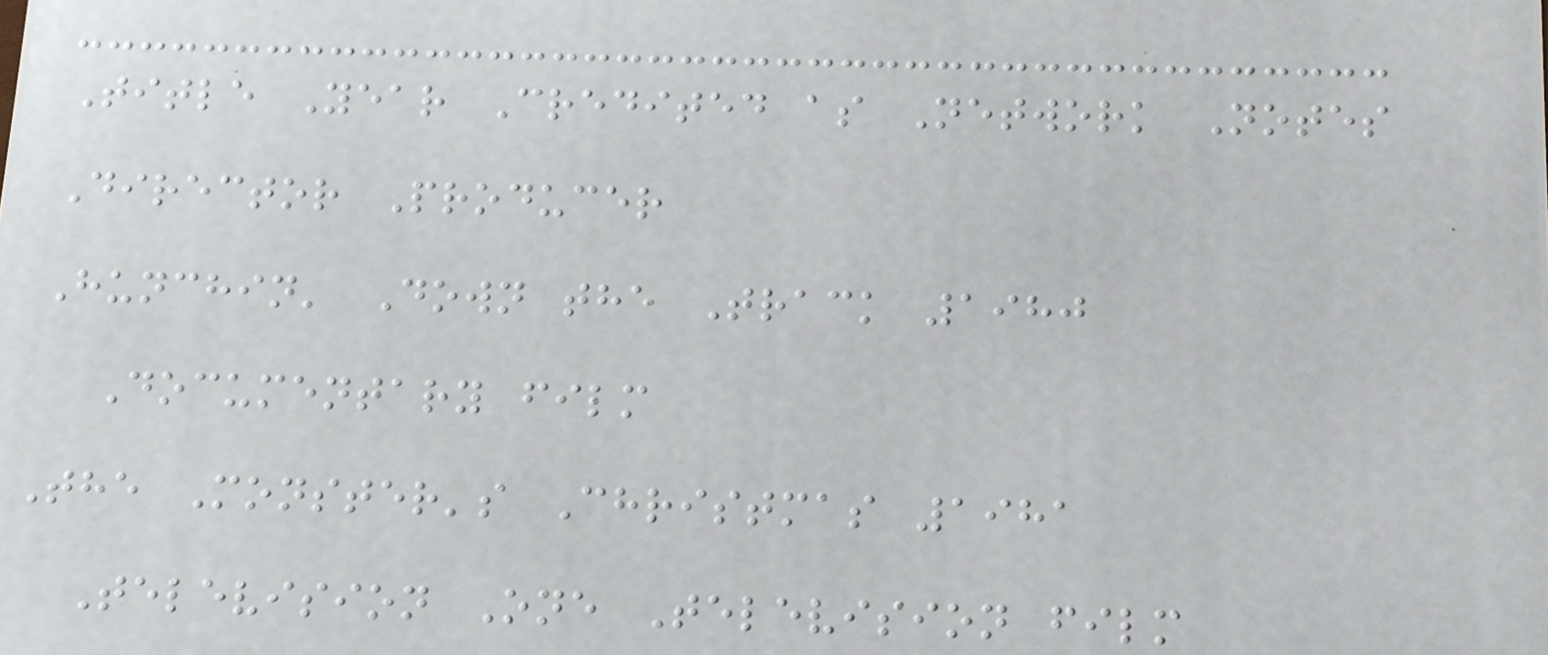Title Year Credited as Network Notes
Director Producer
Hunchin' Down the Track 1980
Documentary film
The Monster's Christmas 1981
Television One Television film
